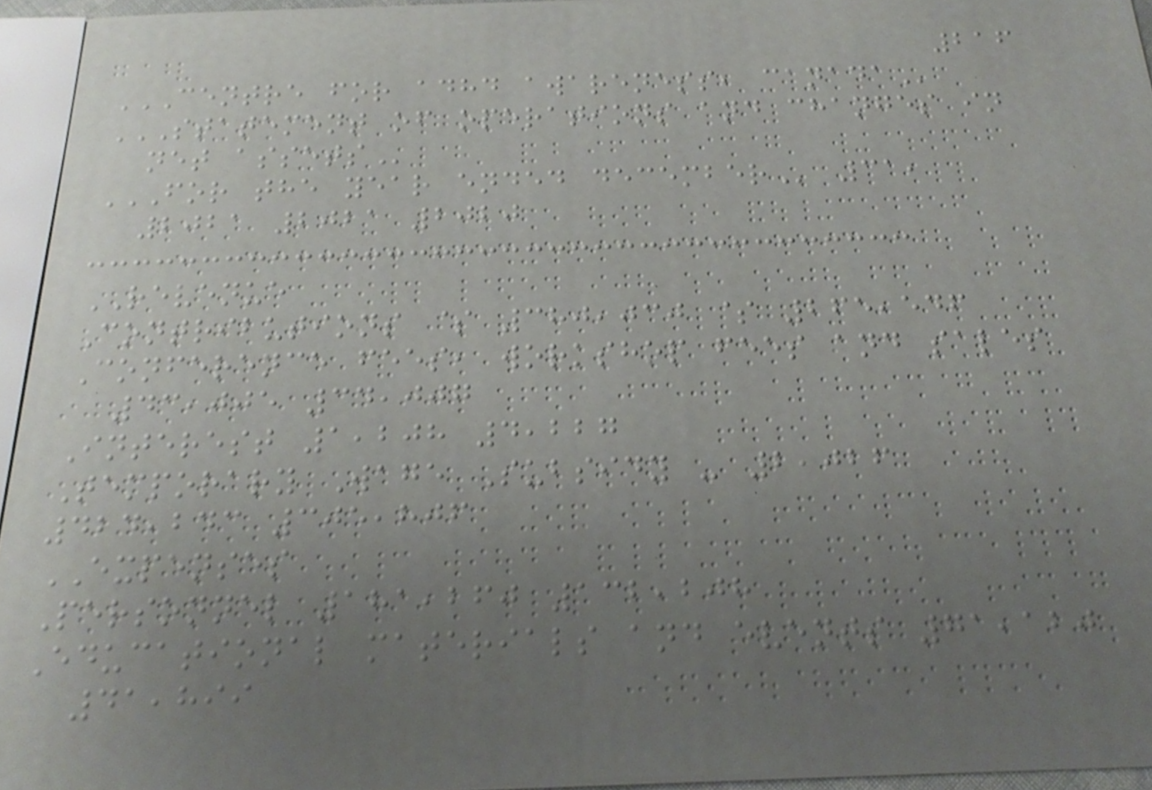216
CENTRE FOR ADHD AWARENESS, CANADA
STATEMENT OF OPERATIONS AND CHANGES IN
NET ASSETS
FOR THE YEAR ENDED DECEMBER 31,
2021 2021 2020
REVENUE
Contributions $ 380,030 $ 265,546
Conference fees, workshop fees and sales
43,005 34,007
Interest 1,208 4,227
Temporary Wage Subsidy - 2,026
424,243 305,806
EXPENSES
Personnel 181,260 132,208
Educational materials and events 71,120
41,899
